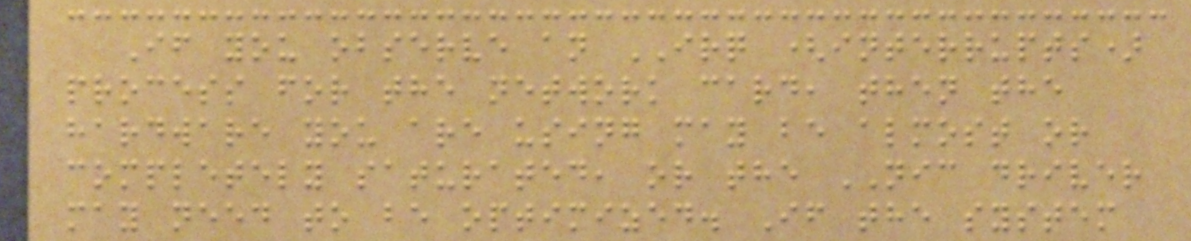If you observe an IRQ (interrupts)
process for the network card, then the
hardware you are using may be almost or
completely saturated, or the NIC driver
may need to be optimized. If the system
